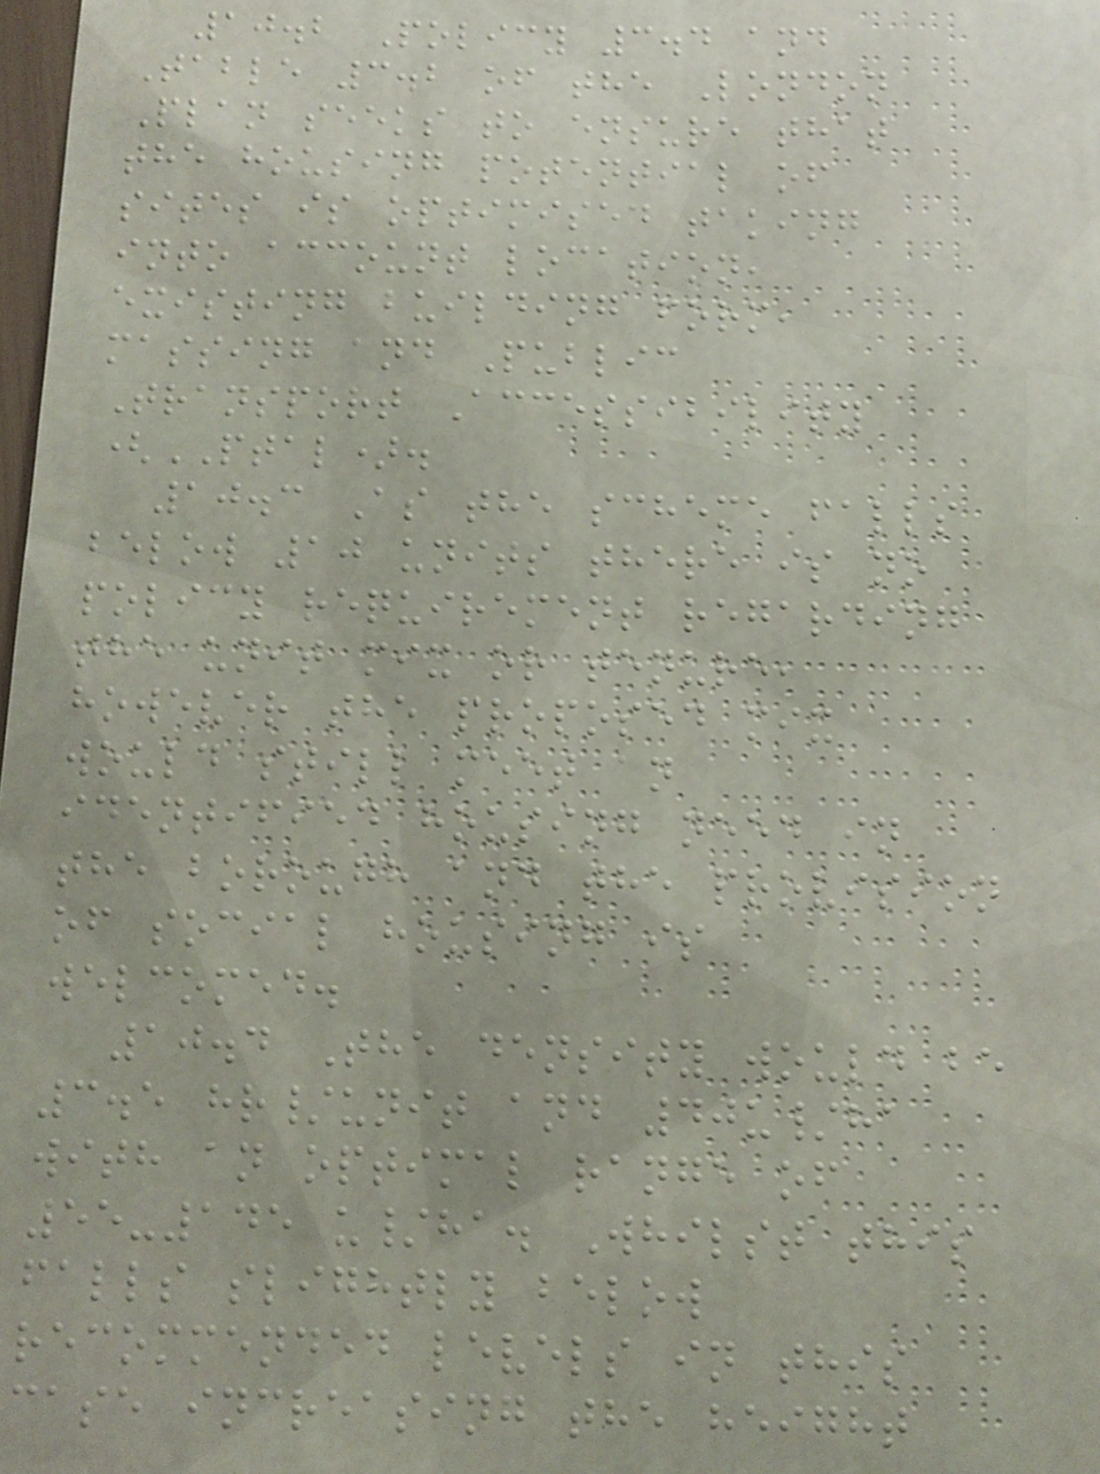10.2 Policy 3.4 and
Table 3.2 of the London
Plan seeks to ensure that
the housing potential of
sites is optimised taking
into account location,
existing building form,
massing and Public
Transport Accessibility
(PTAL).
10.3 As the scheme falls
below 10 units there is no
policy requirement regarding
the unit mix or tenure,
however the proposed mix
would still meet an
identified housing need in
the borough and the provision
of social housing is
welcomed.
10.4 The density would be
3.5 hr/unit and 40u/ha
with an optimal range of
55-145 u/ha. Whilst this
falls slightly below
recommended levels in this
case increasing the height
